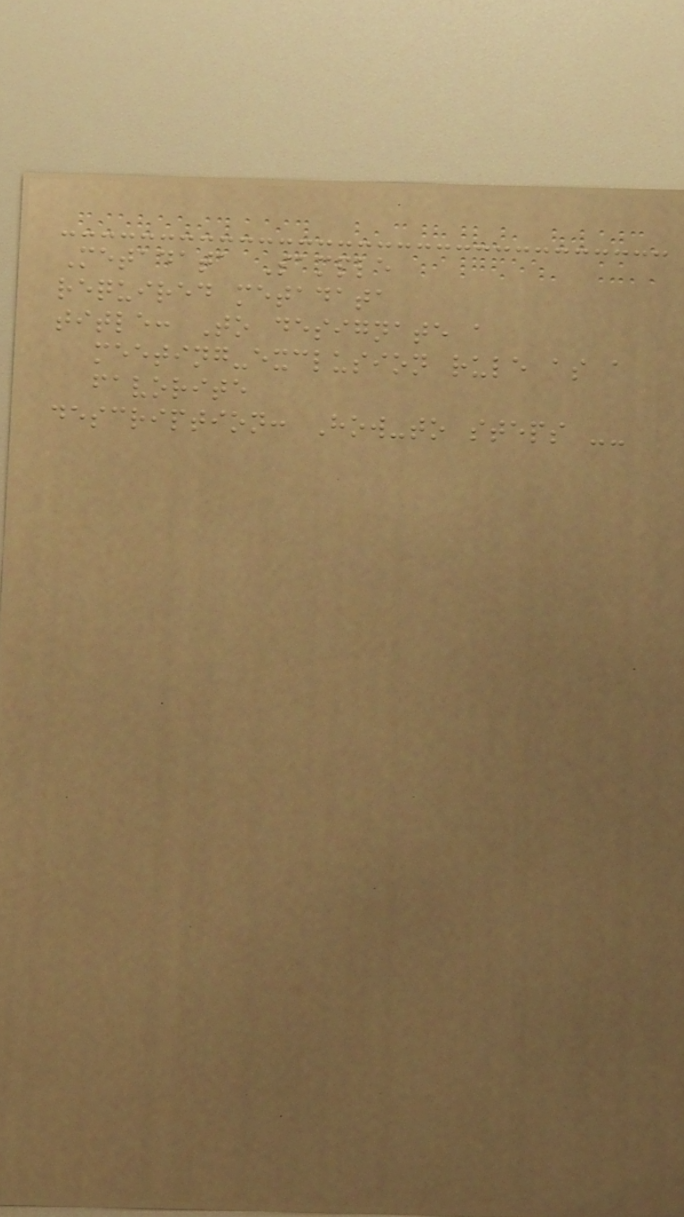Metadata Sample
required metadata
title: To designate a
meeting-exclusion rule as a
favorite
description: How-to steps --
